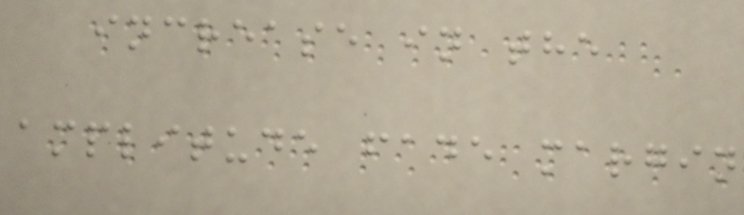increase in the
amplitude fade margin
